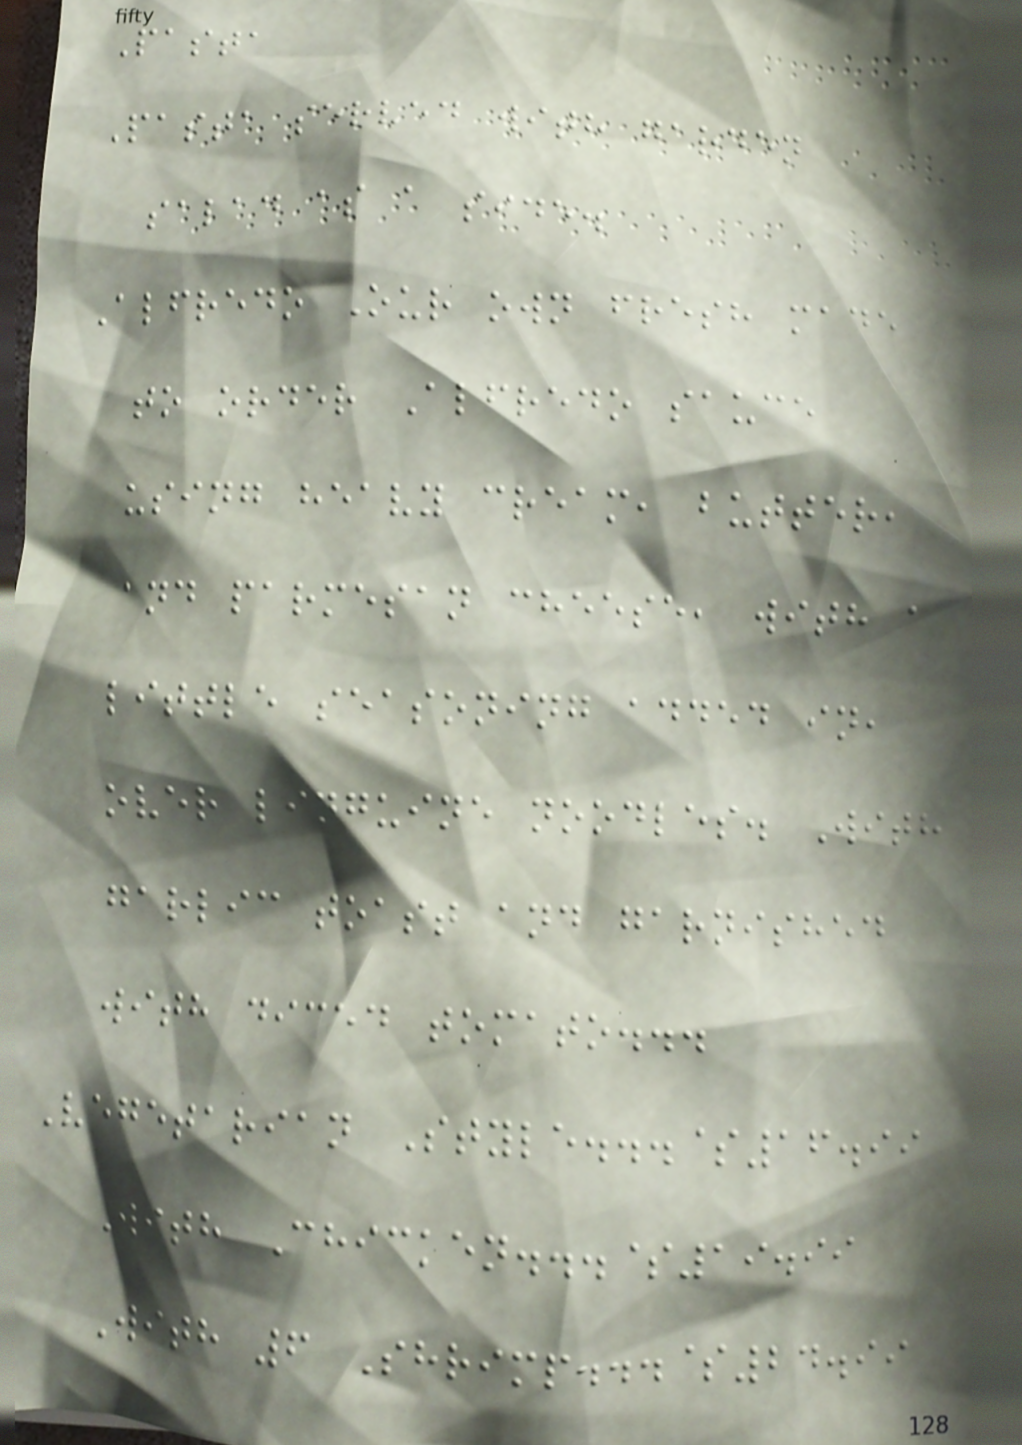Pasta
Pasta served with garden
salad as a side.
Alfredo Our own fresh made
to order Alfredo sauce
using heavy cream, butter,
and parmesan cheese, with a
little seasoning added in,
over linguine noodles. With
garlic toast and garnished
with diced tomato...
Vegetarian Style...$16.99
With Chicken...$19.99
With 6 Shrimp...$24.99
